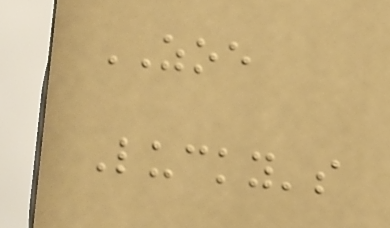ZOE
Lucky's
